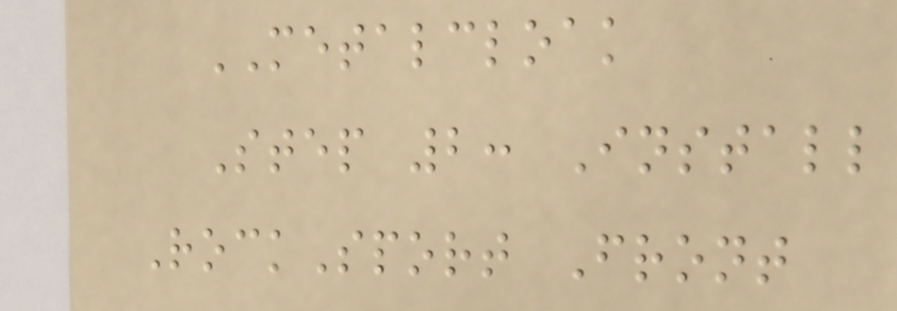METALCLOAK
Step 2: Install
RockSport Front
